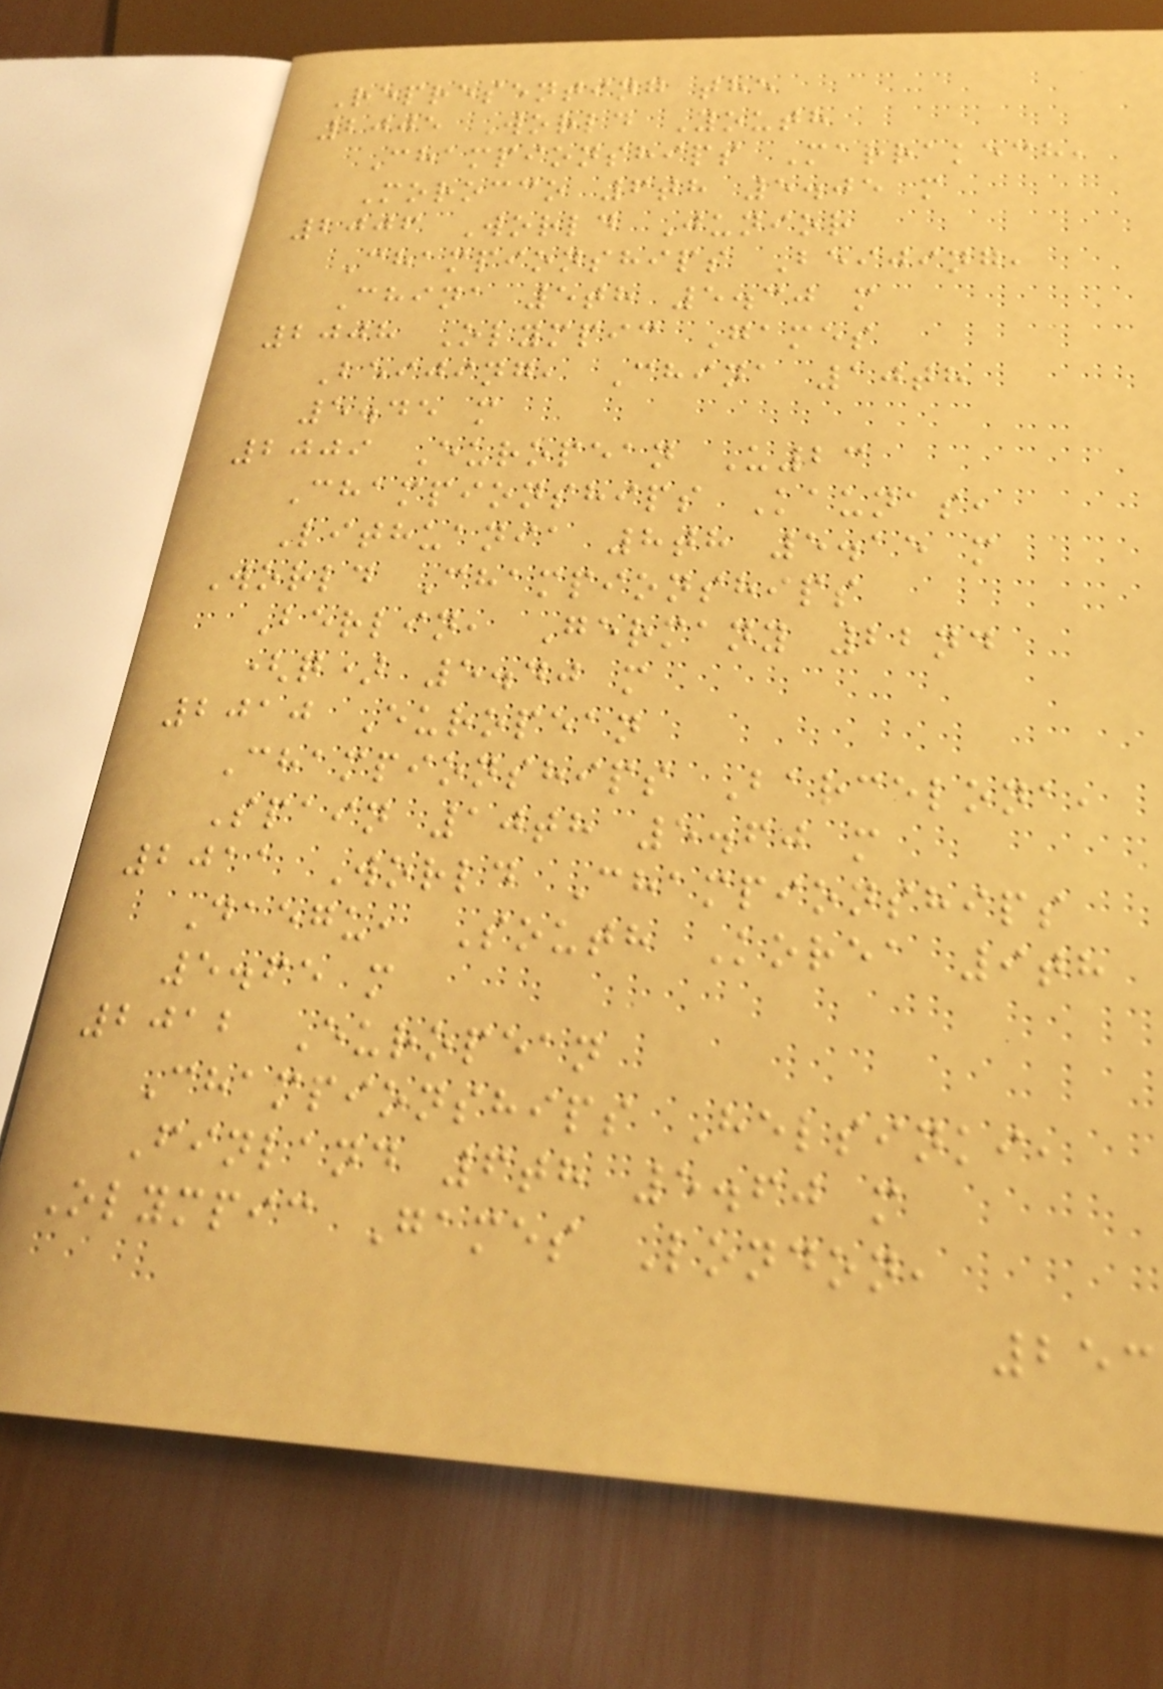Representing the
2005 World Youth
Championships Marrakech,
Morocco 6th 5.05 m
2006 World Junior
Championships Beijing,
China 5th 5.30 m
2008 Olympic Games
Beijing, China 10th
5.45 m
2009 European U23
Championships Kaunas,
Lithuania 8th 5.15 m
World Championships
Berlin, Germany 22nd
(q) 5.40 m
2010 European
Championships Barcelona,
Spain 10th 5.60 m
2011 World Championships
Daegu, South Korea 9th
5.65 m
2012 European
Championships Helsinki,
Finland 6th 5.60 m
Olympic Games London,
253
